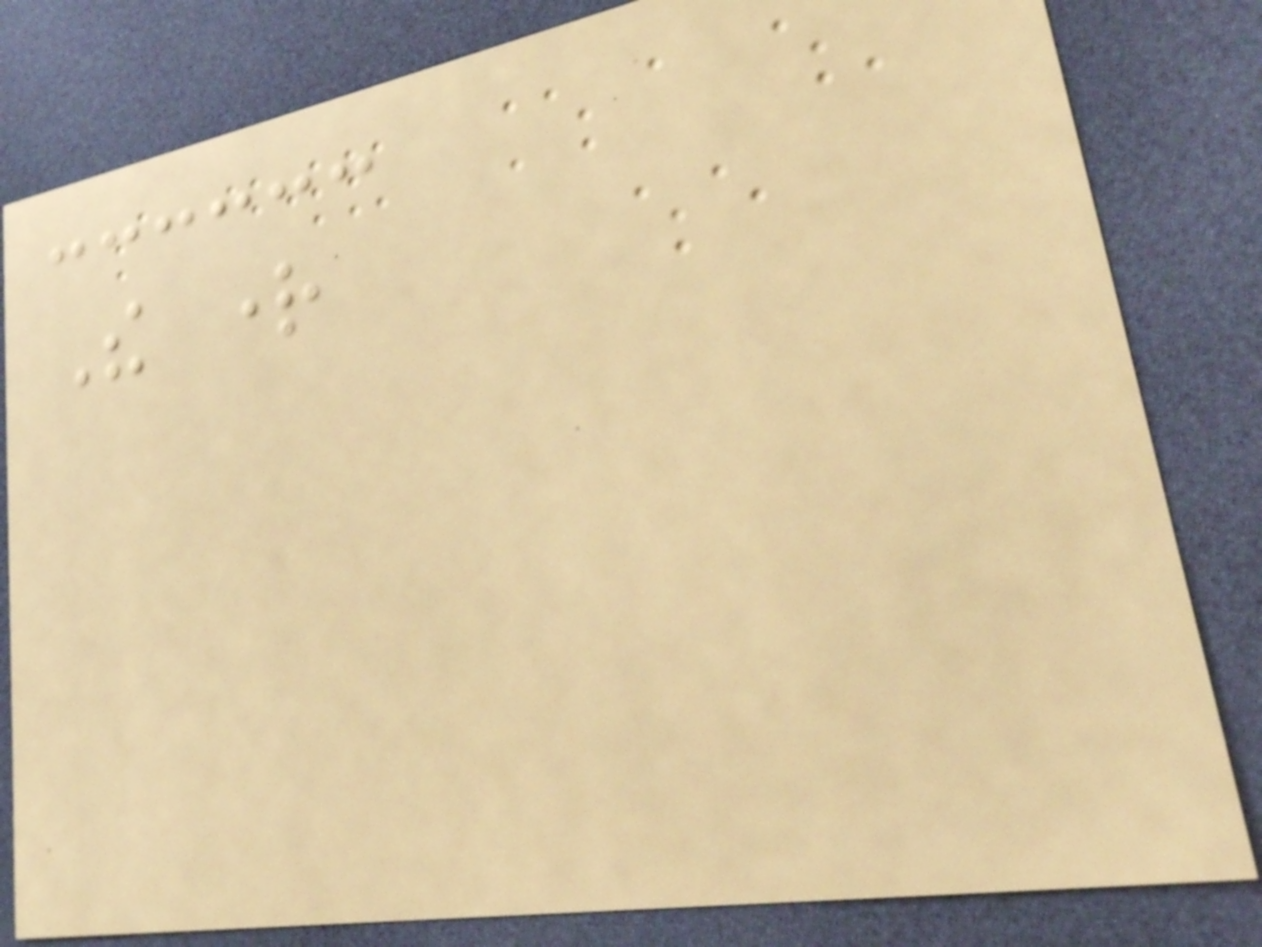The right
